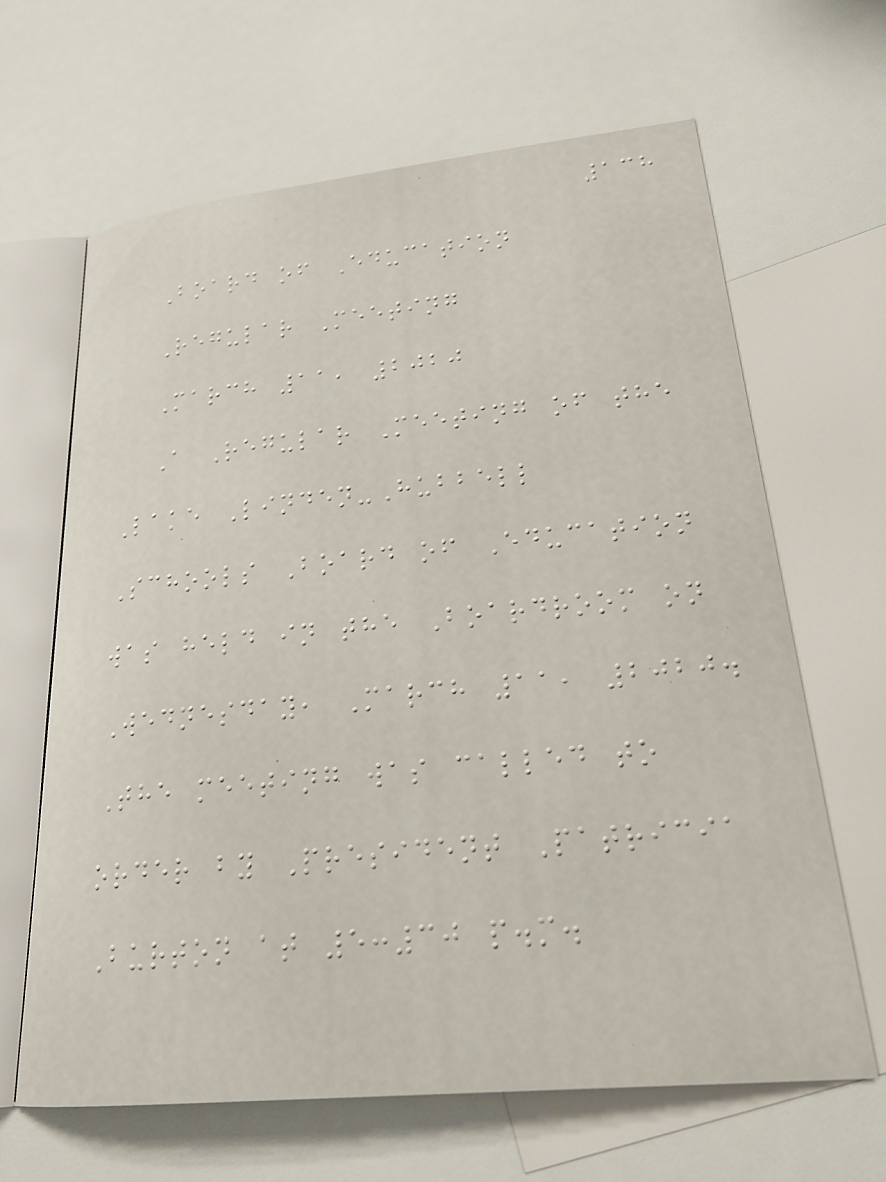138
Board of Education
Regular Meeting
March 11, 2020
A Regular Meeting of the
Lake Linden-Hubbell
Schools Board of Education
was held in the Boardroom on
Wednesday, March 11, 2020.
The meeting was called to
order by President Patricia
Burton at 5:30 p.m.
